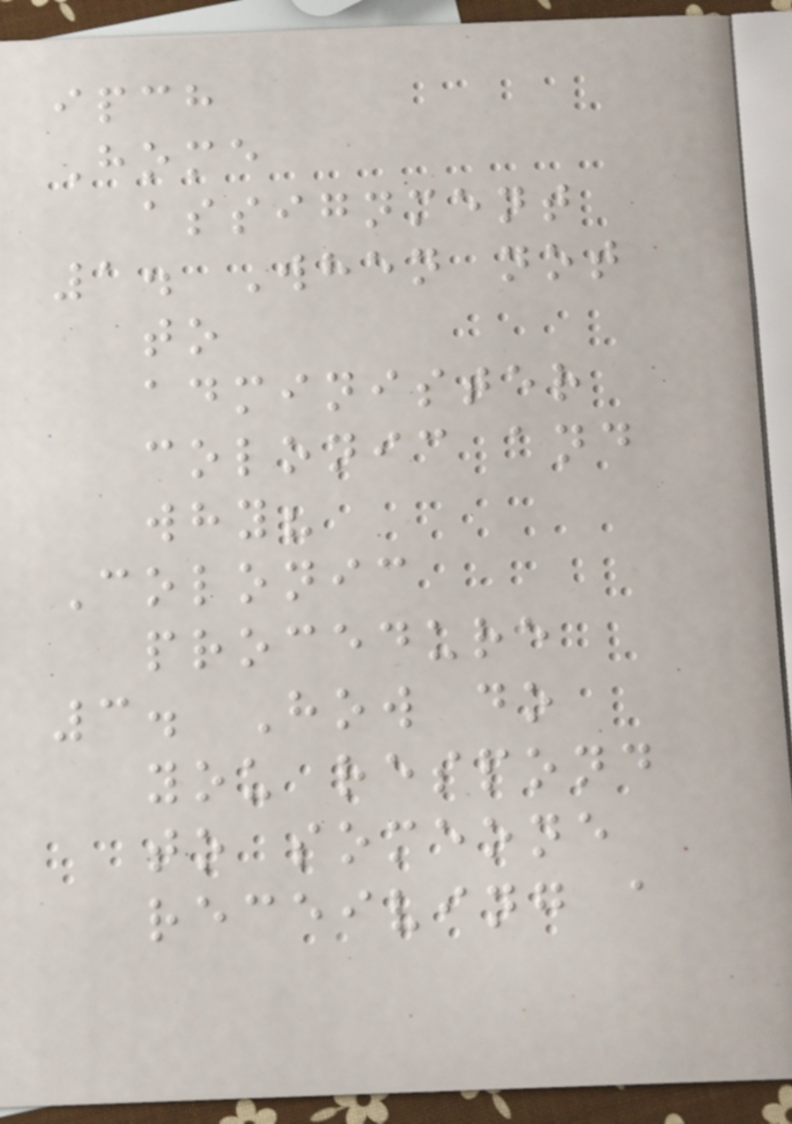ipch
Home
assignment
1. When not
to
administer
colonic and
why?
Colonic
procedure
3. How do
you respond
to someone
receiving a
